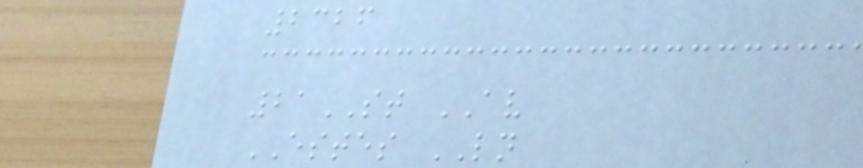2326
21ST AV
ESTES LN
